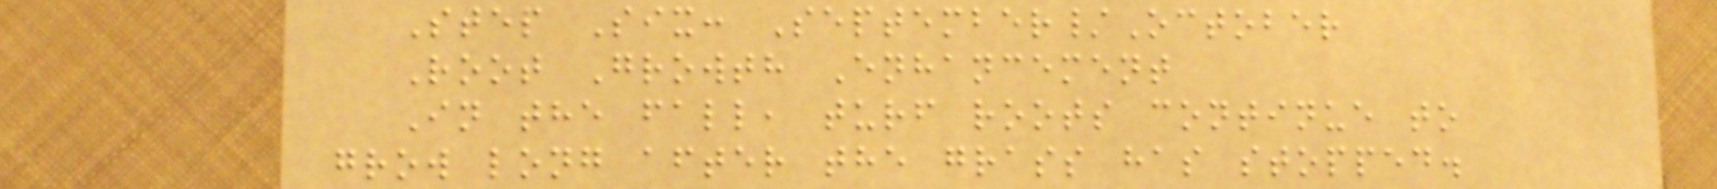Step Six: September/October
Root Growth Enhancement
In the fall, turf roots continue to
grow long after the grass has stopped.
